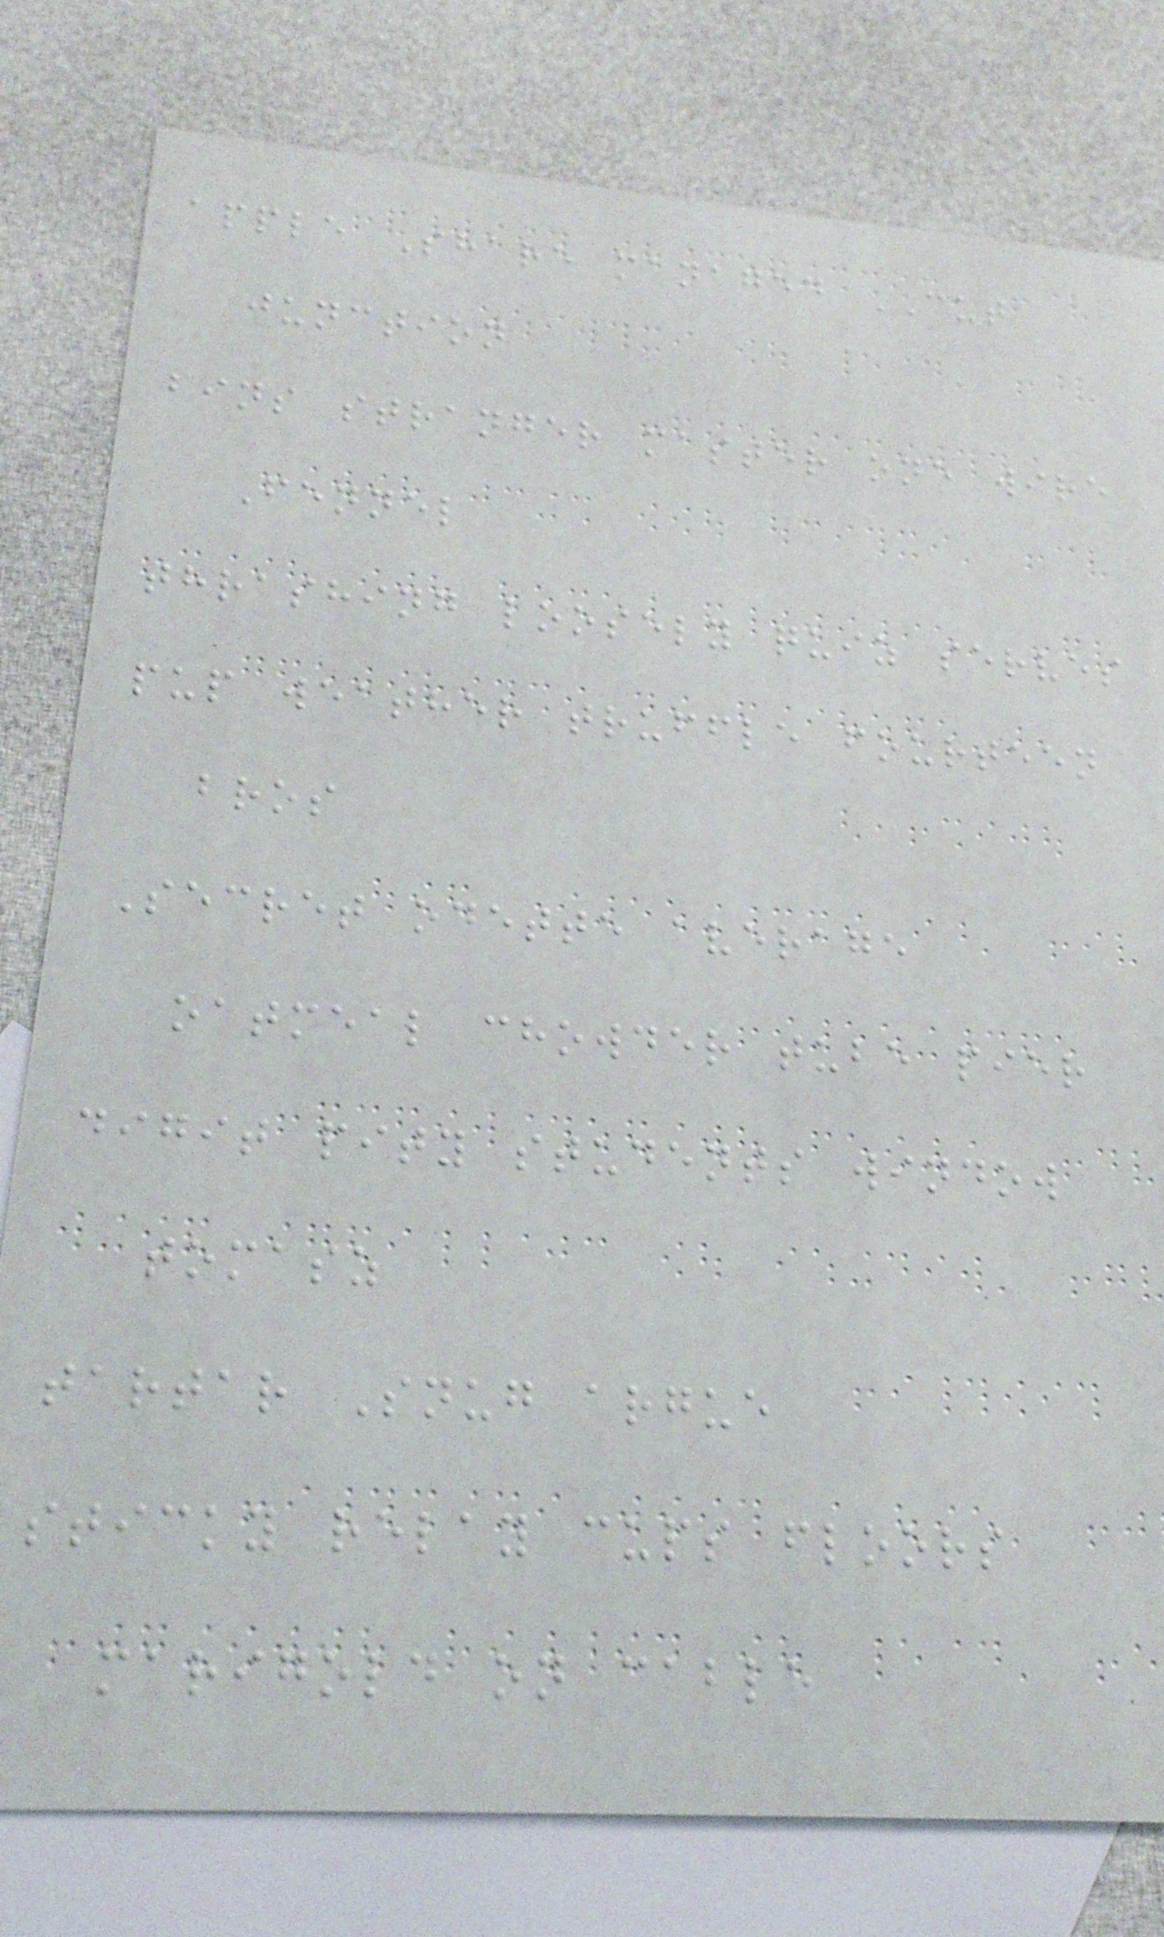apple Share managed CUT
junction
bins stranger master one wire
Fennel
thrashing loosely quiz serves
pup weather truffle fourteen
bros
Secret odette average
oatmeal chowder tube pier
digit pity students window
tomasz
tartar Snug argue
sticky relay cups floors
marigold on cable
